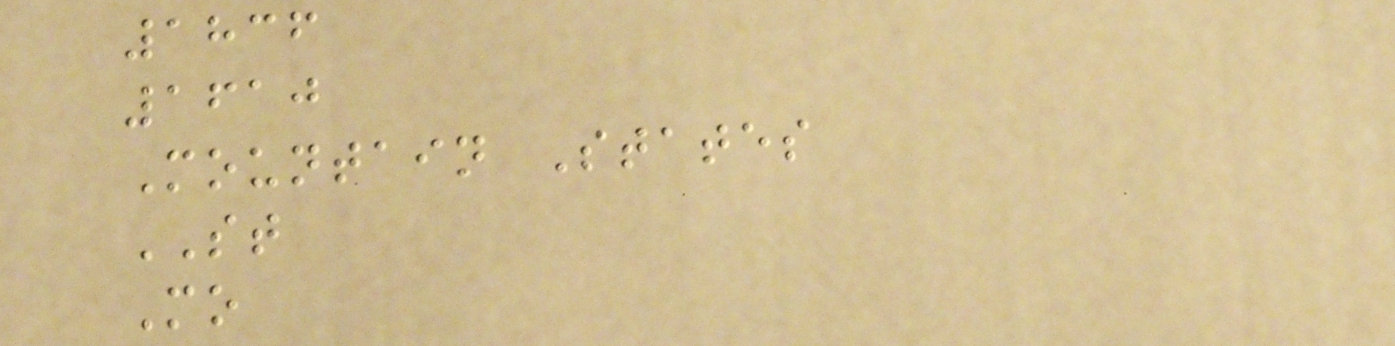1836
1610
Mountain States
ST
Mo
